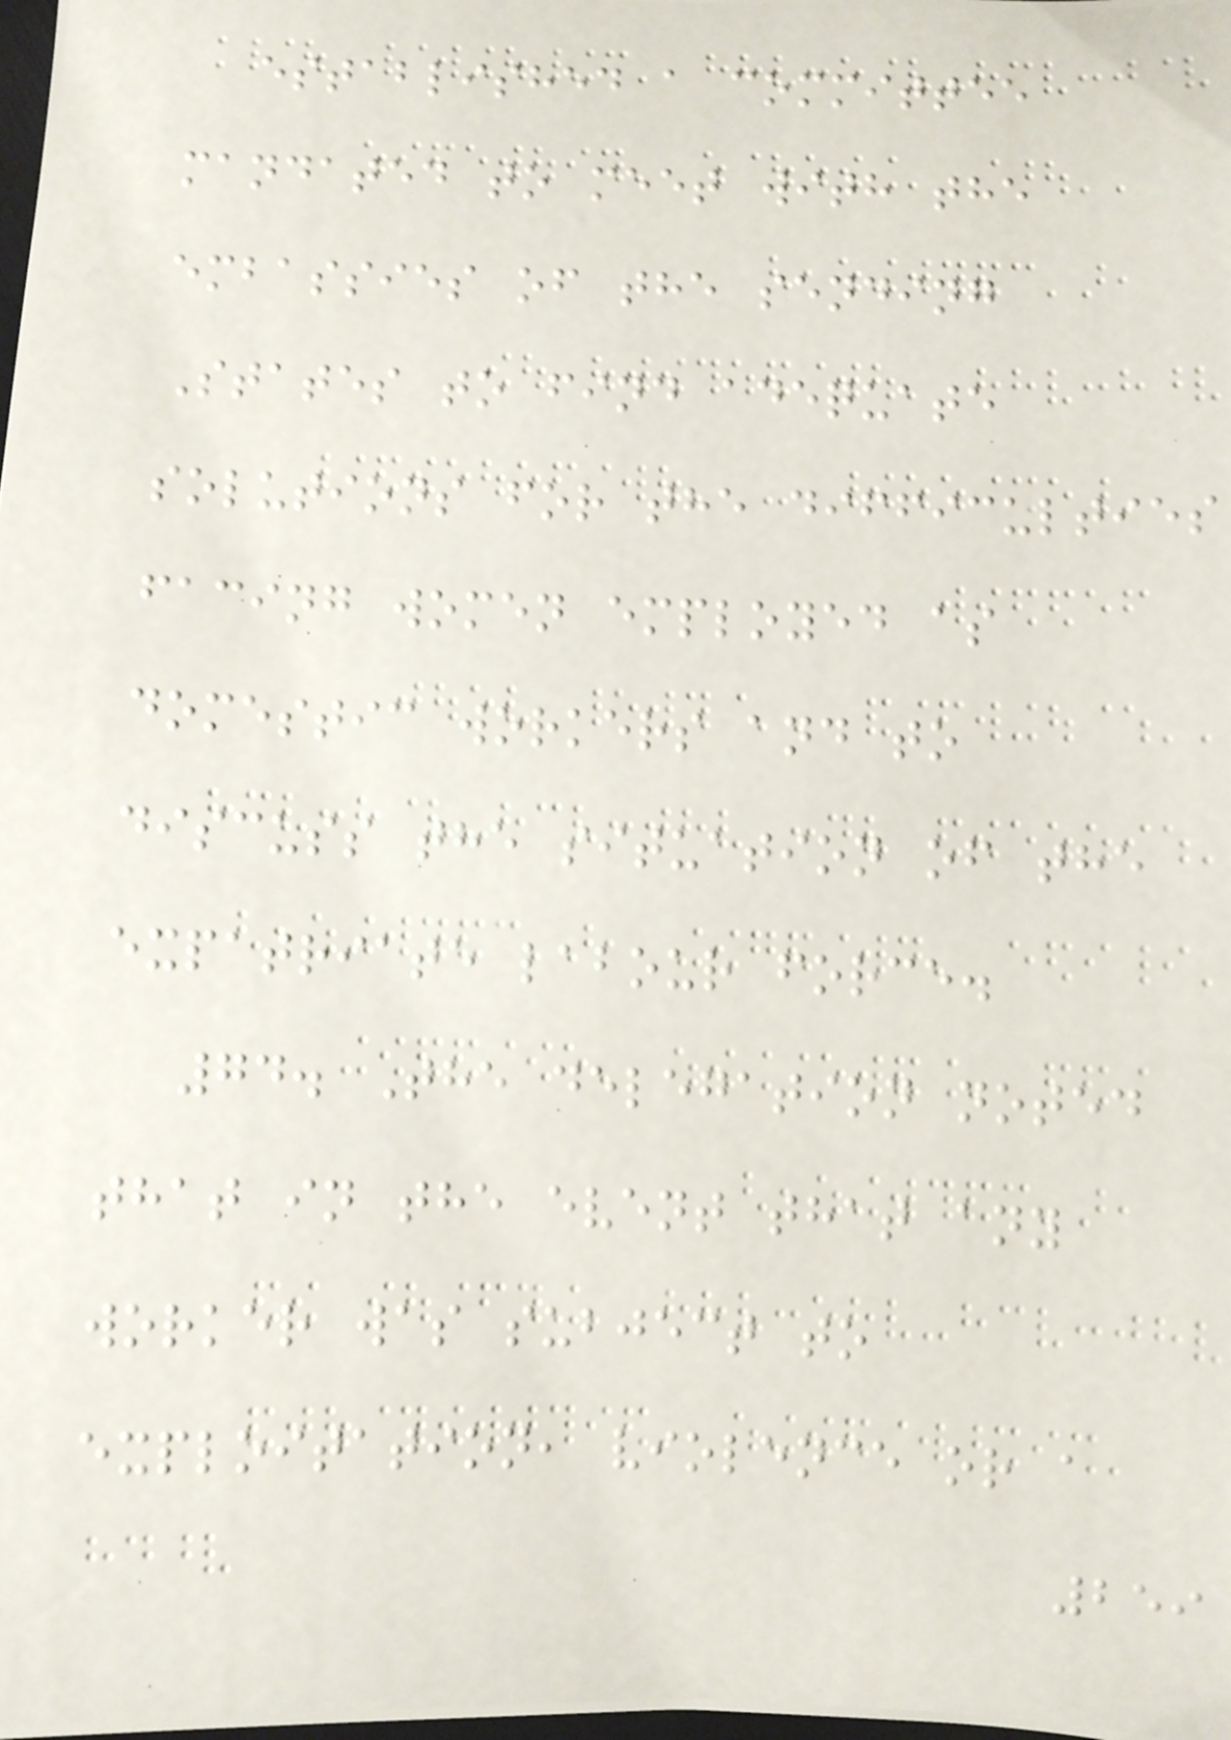established a committee
mandated to meet with the
embassies of the sending
States to find adequate
solutions for the difficulties
facing women employed as
domestic workers and to
discuss the situation of the
expatriate labour force.
74. The delegation noted
that in the event that any
worker was subject to
exploitation, violence or a
259
